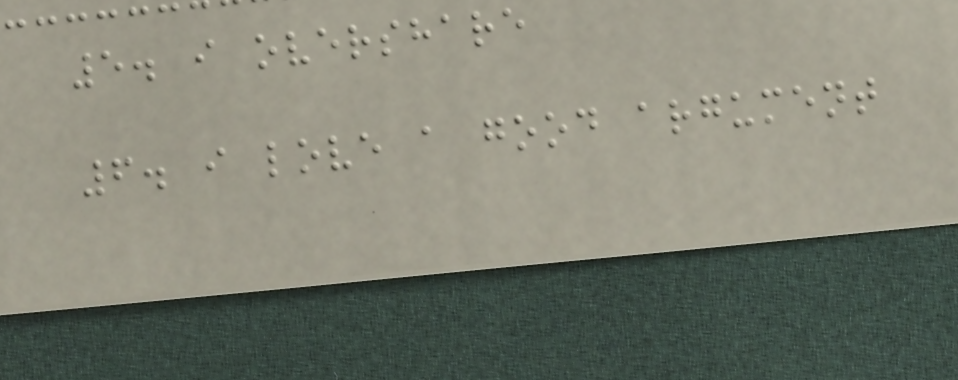5. i overshare
6. i love a good argument
